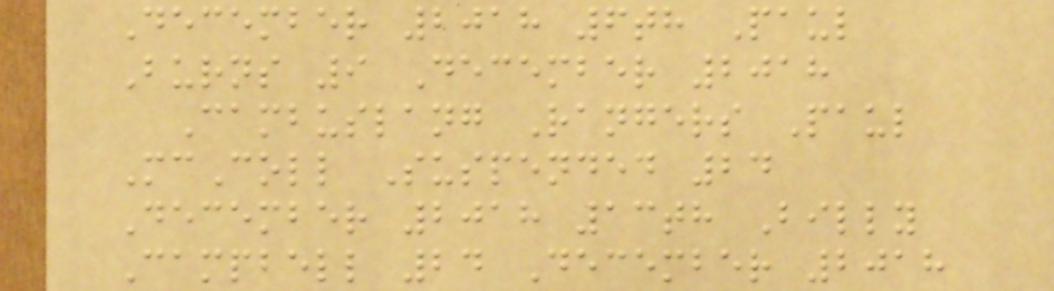December 2018 6th Paul
Burns 9 December 2018
Cambuslang Rangers Paul
McColl Suspended 24
December 2018 13th Billy
Campbell 24 December 2018
